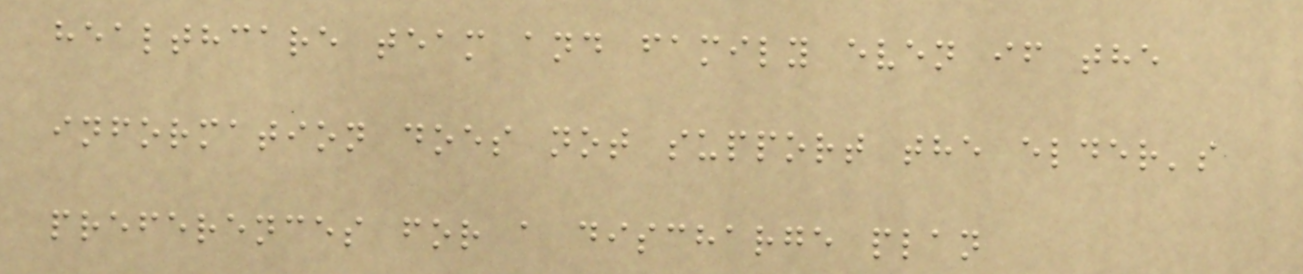healthcare team and family even if the
information does not support the elder's
preferences for a discharge plan
